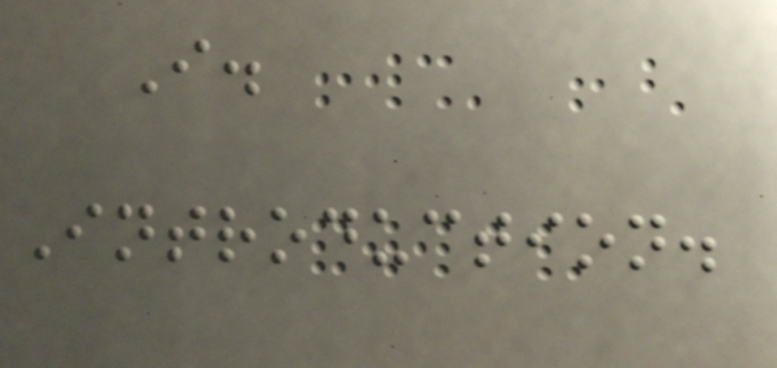I.
Introduction.
